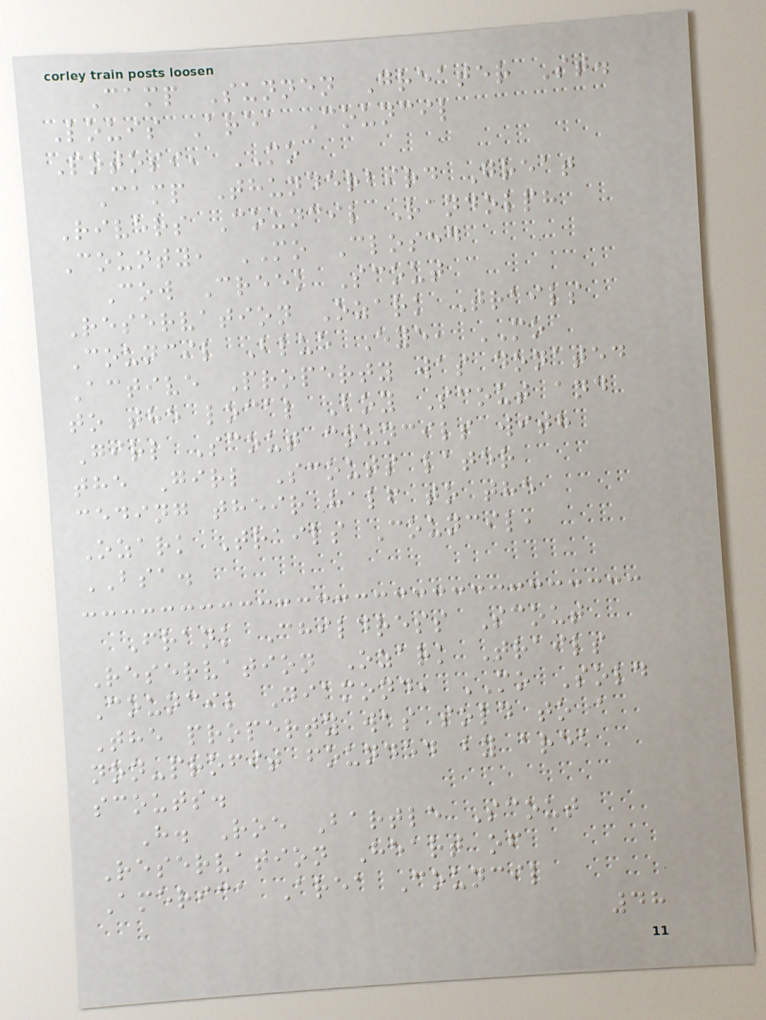Camp Sunnen Greater St.
Louis Area Council
Potosi, MO
Camp Thunderbird Great
Rivers Council Randolph
County, MO Closed
Cow Creek Scout
Reservation Ozark Trails
Council Blue Eye, MO
Active Property was donated
to the local Boy Scout and
Girl Scout councils with
the Girl Scouts later
ceding their half to the
Ozark Trails Council,
BSA.
Frank Childress Scout
Reservation Ozark Trails
Council Diamond, MO Sold
The property was sold to a
non-profit founded by area
scouts.
H. Roe Bartle Scout
Reservation Heart of
America Area Council
48
